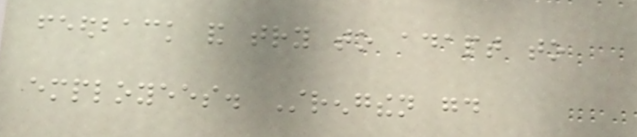feedback and try to adapt to
employees. Strengthen good
